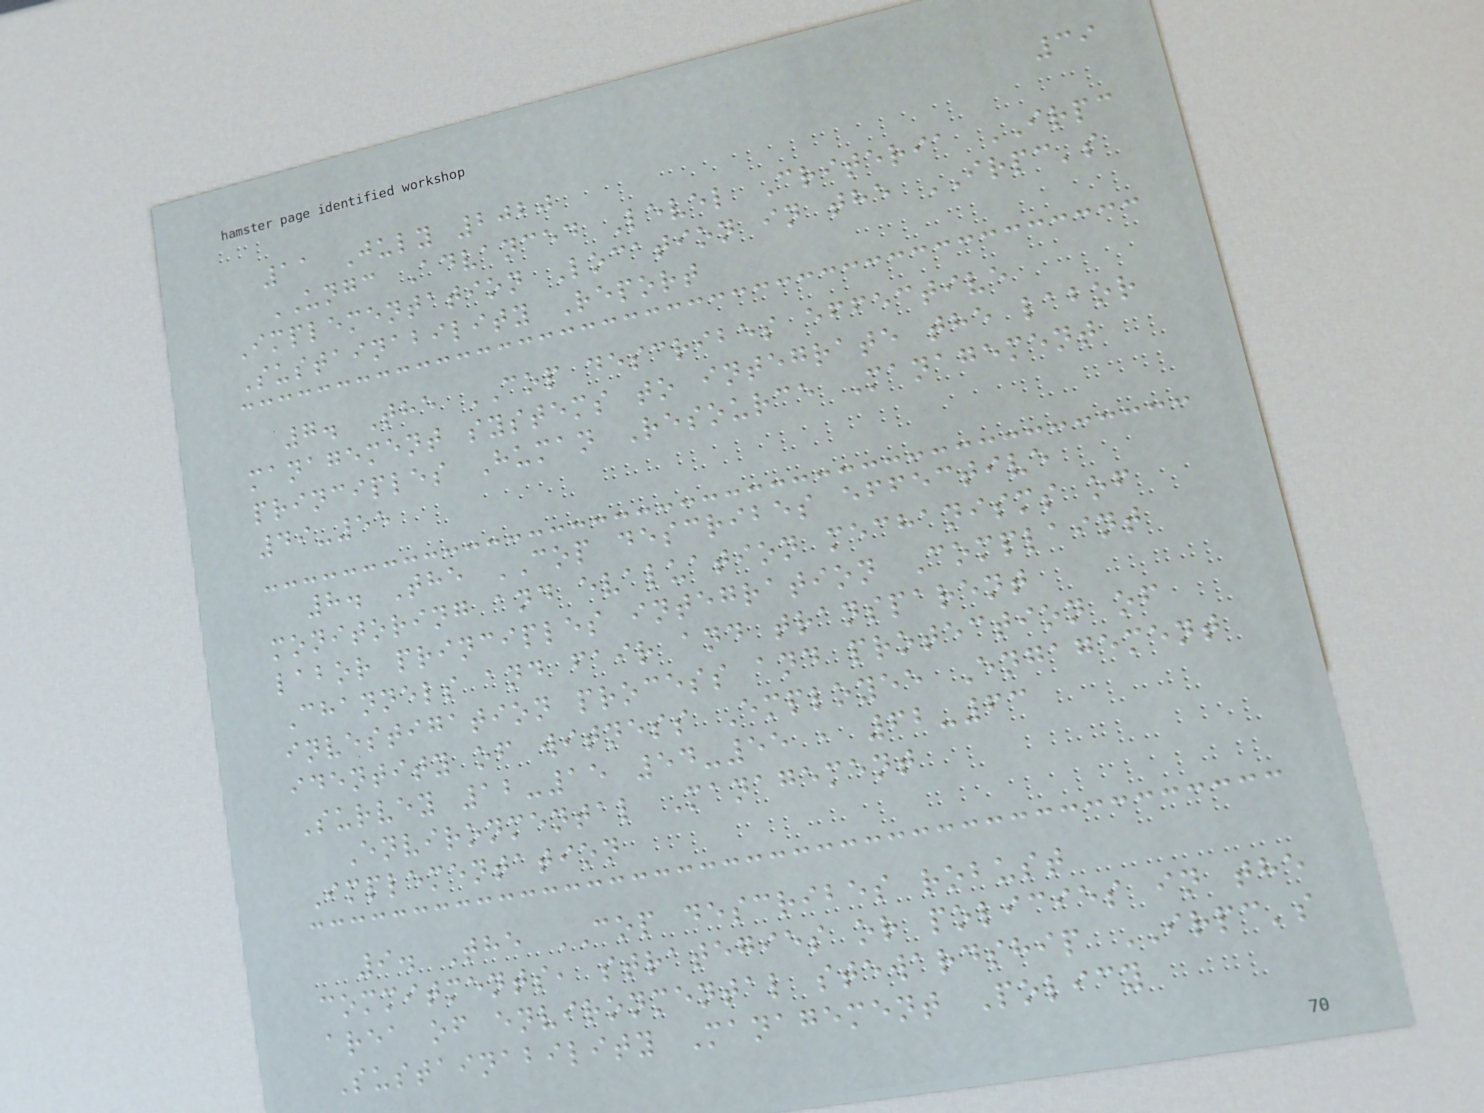39
11 July 2020
UNGC Advanced Level Criteria IRPC
Implementation Location in the IRPC's
Sustainability Report
7. The COP describes effective
management systems to integrate the labor
principles Human Resource Management
49-55
8. The COP describes effective
monitoring and evaluation mechanisms of
labor principles integration Complaint
Channels and fair and transparent
investigation process and protection of
identity of witness Employee Engagement
Survey 12-15 54-55 , 62-63
Environmental Management
Implementation
9. The COP describes robust
commitments, strategies or policies in the
area of environmental stewardship IRPC's
Sustainability Management Policy
